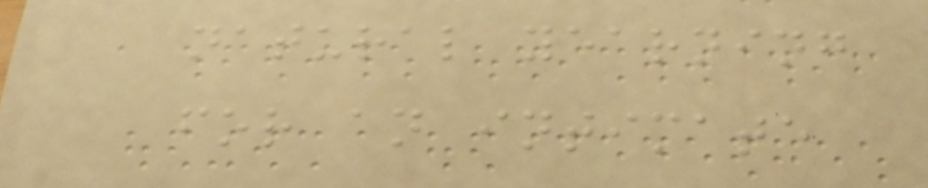natural yearning
for an intimate
